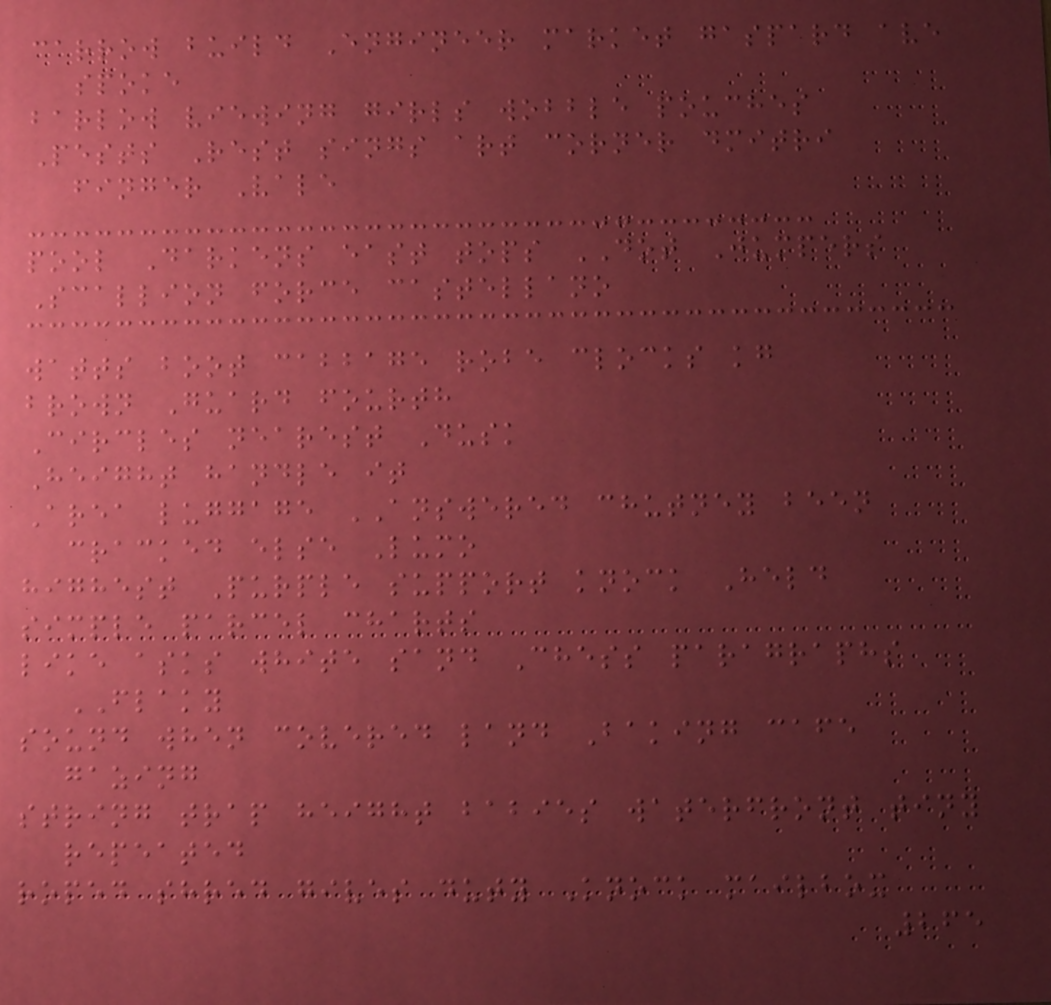carrow build Engineer market gaspard ave
spoke
barlow viewing girls wobble pouches
Pests Rest sings art corner dmitri
finger Vale
pool Darkens east tops DOT Jumpers
Scallion force castellano
watts boot cabbage robe clocks kg
brown Guard fourth
Circles nearest Dusk
Height handle it
Area luggage ANSWERED chutney been
cracked else Lumo
highest Purple support knock Held
simple parcel charts
like asks white sand Chess paragraphs
FLAKY
sound when covered land Baking cafe
gazing
string trap height babies waterfront tiny
repeated
roped shred gives duty Knock mailbox
265
